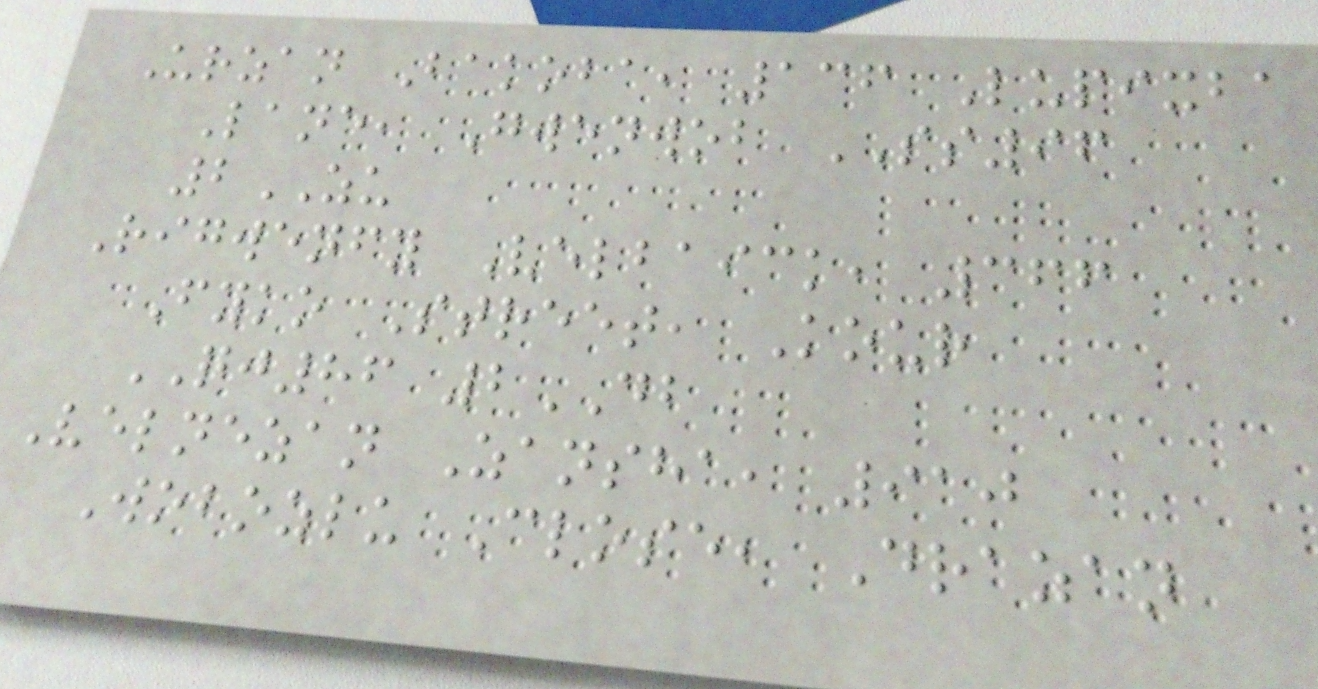Urzan Bakoba, 136 Lupixba
Lane, Gwenwob SS96
2ZU
Rigwenfy Velbaick, 366
Fyko Street, Kour
QJ86 2DB
Velnezan Zansha, 910
Wobozlu Close, Drazan
